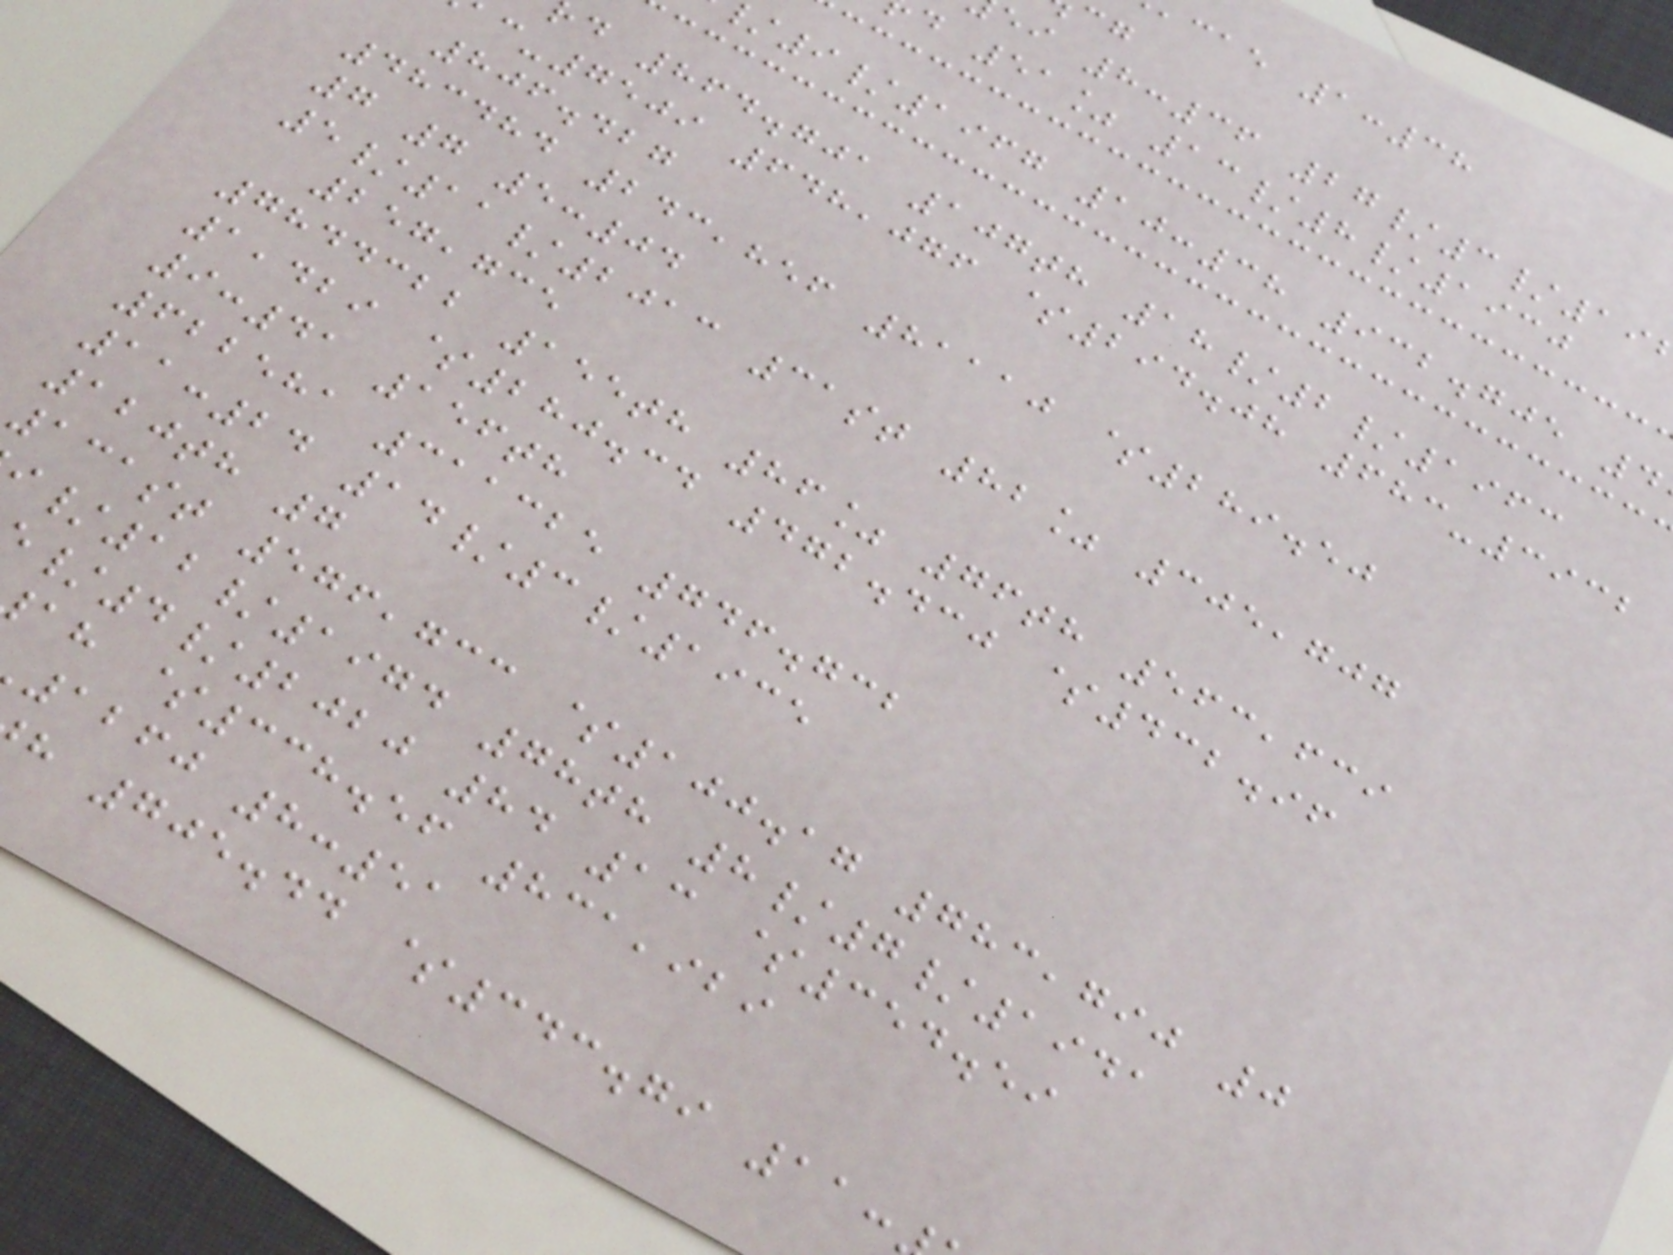,cae 1:38
ei 8:36 27/3/19
d 51% 13/8/1930
9/1967 10:38 932.705 4
d 864.701 107th 18/2/1963
-7509 648,076 $294.08 683-3932
806.427
483484 243,856 81110 $289.50
7 7 5:04
5/11/2013 31st 82% 305,707
257,735
7844322 155th 86% 76th 563,639
1,429 $280.34 472.430 $432.96
9:41 156th
622581 311325 746.732
11:24 14/3/1935
120th 7
131st 576,733 $100.17 783,790 0
/12/1974 78th 8/7/1941
/4/2020 84 13 $354.59
ah $338.56 831,929
1260 8:51
h 705.44 $343.79 11:
